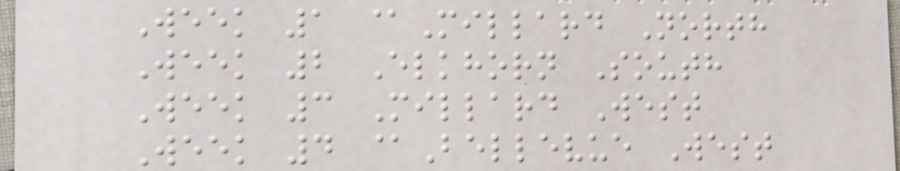Week 1 @Millard North
Week 2 Elkhorn South
Week 3 Millard West
Week 4 @Bellevue West
